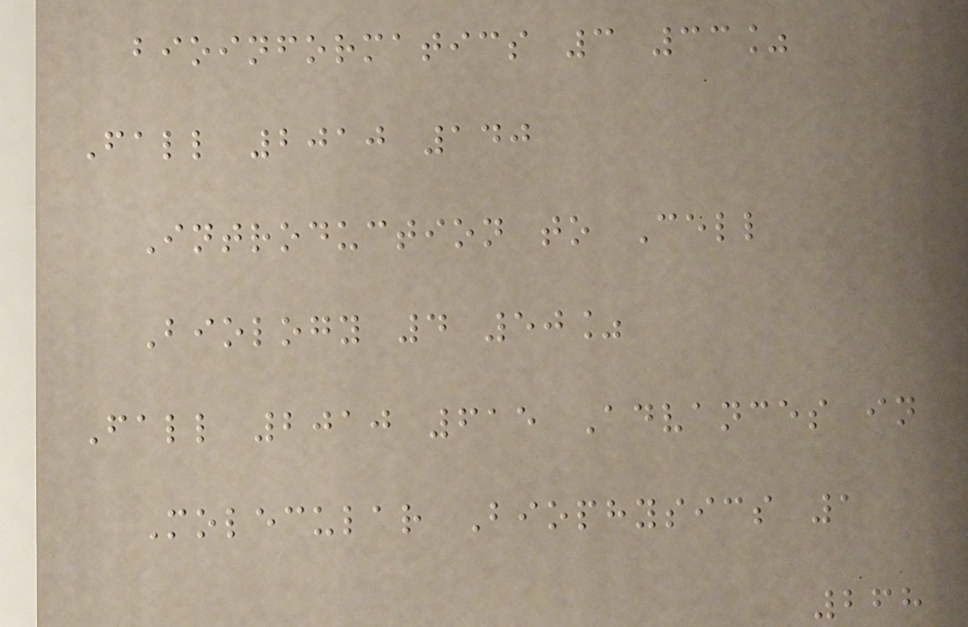bioinformatics 3 33%
Fall 2010 140
Introduction to Cell
Biology 4 50%
Fall 2010 615 Advances in
Molecular Biophysics 1
268
